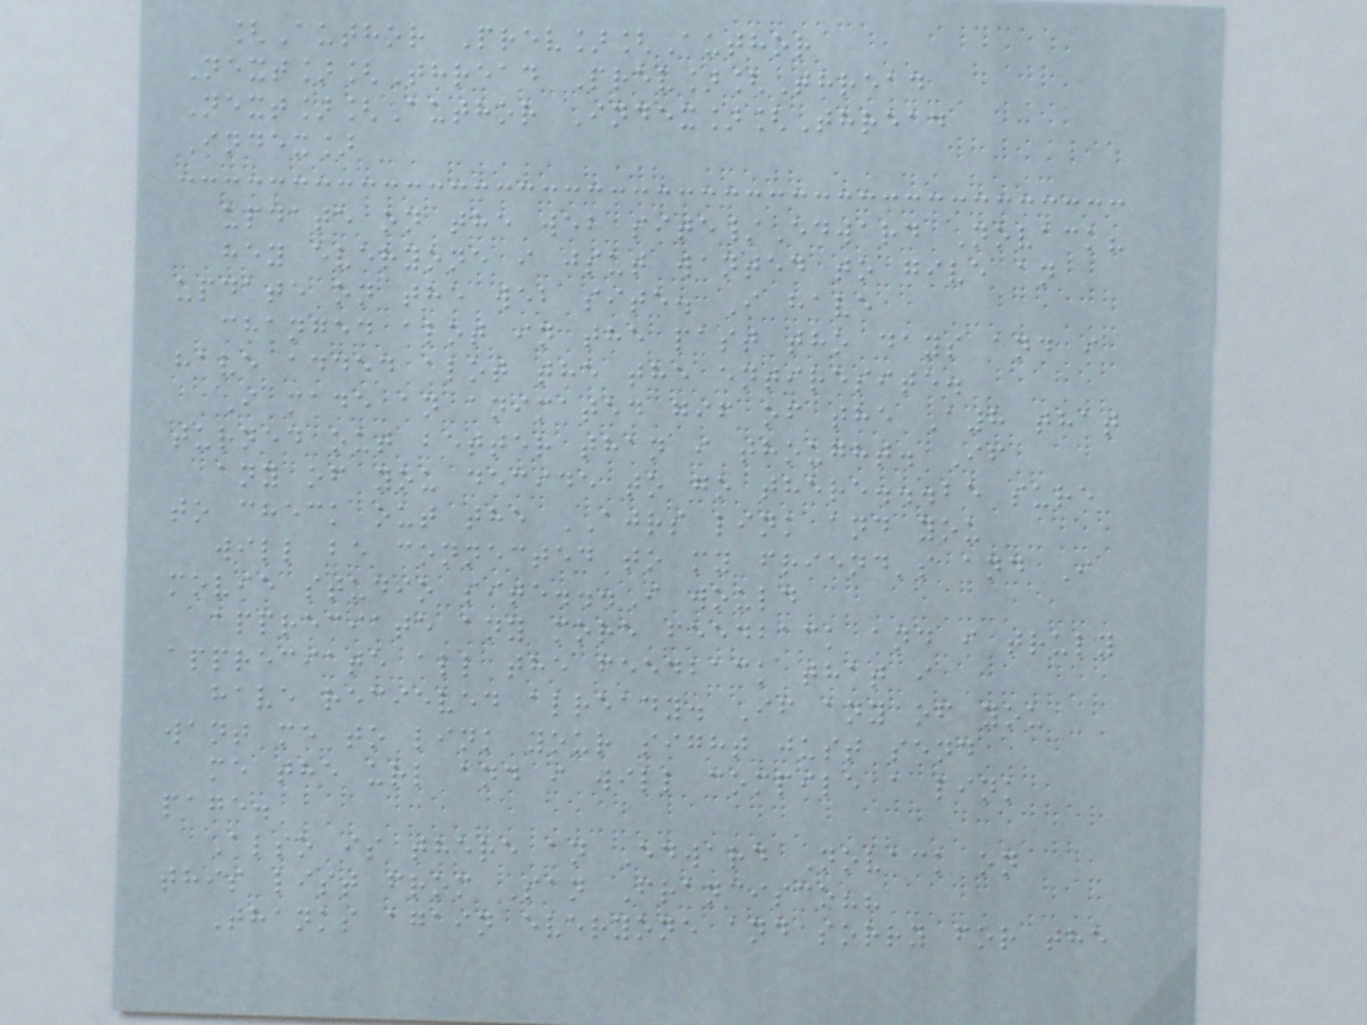[Author Prev][Author
Next][Thread Prev][Thread
Next][Author Index][Thread
Index]
update on the web site/Edward Novack?
hey everyone i jsut wanted to give an
update on the web site. I have
changed alot in the past tho days and i
have added alot the the entiresite.
I made an animated gif of the A8 that
turned out better than i thought. If
any of you decide to go there...be sure
to check out the AJRS link and you
will be connected to my friend's and I
movie studio site...I would
appreciate any more feedback and i truly
appreciate all the feedback that i
have recieved already. If any of you
want me to link your sight just send
me the url and i will compile a link
page.
Also is there an Edward Novack on
this list from San Francisco??
Thanks again everyone and sorry for the
